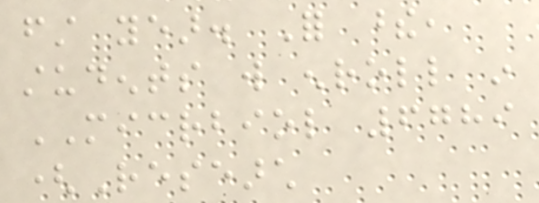first year. For these,
students will enroll in
MICRBIOL 6789
(Research
